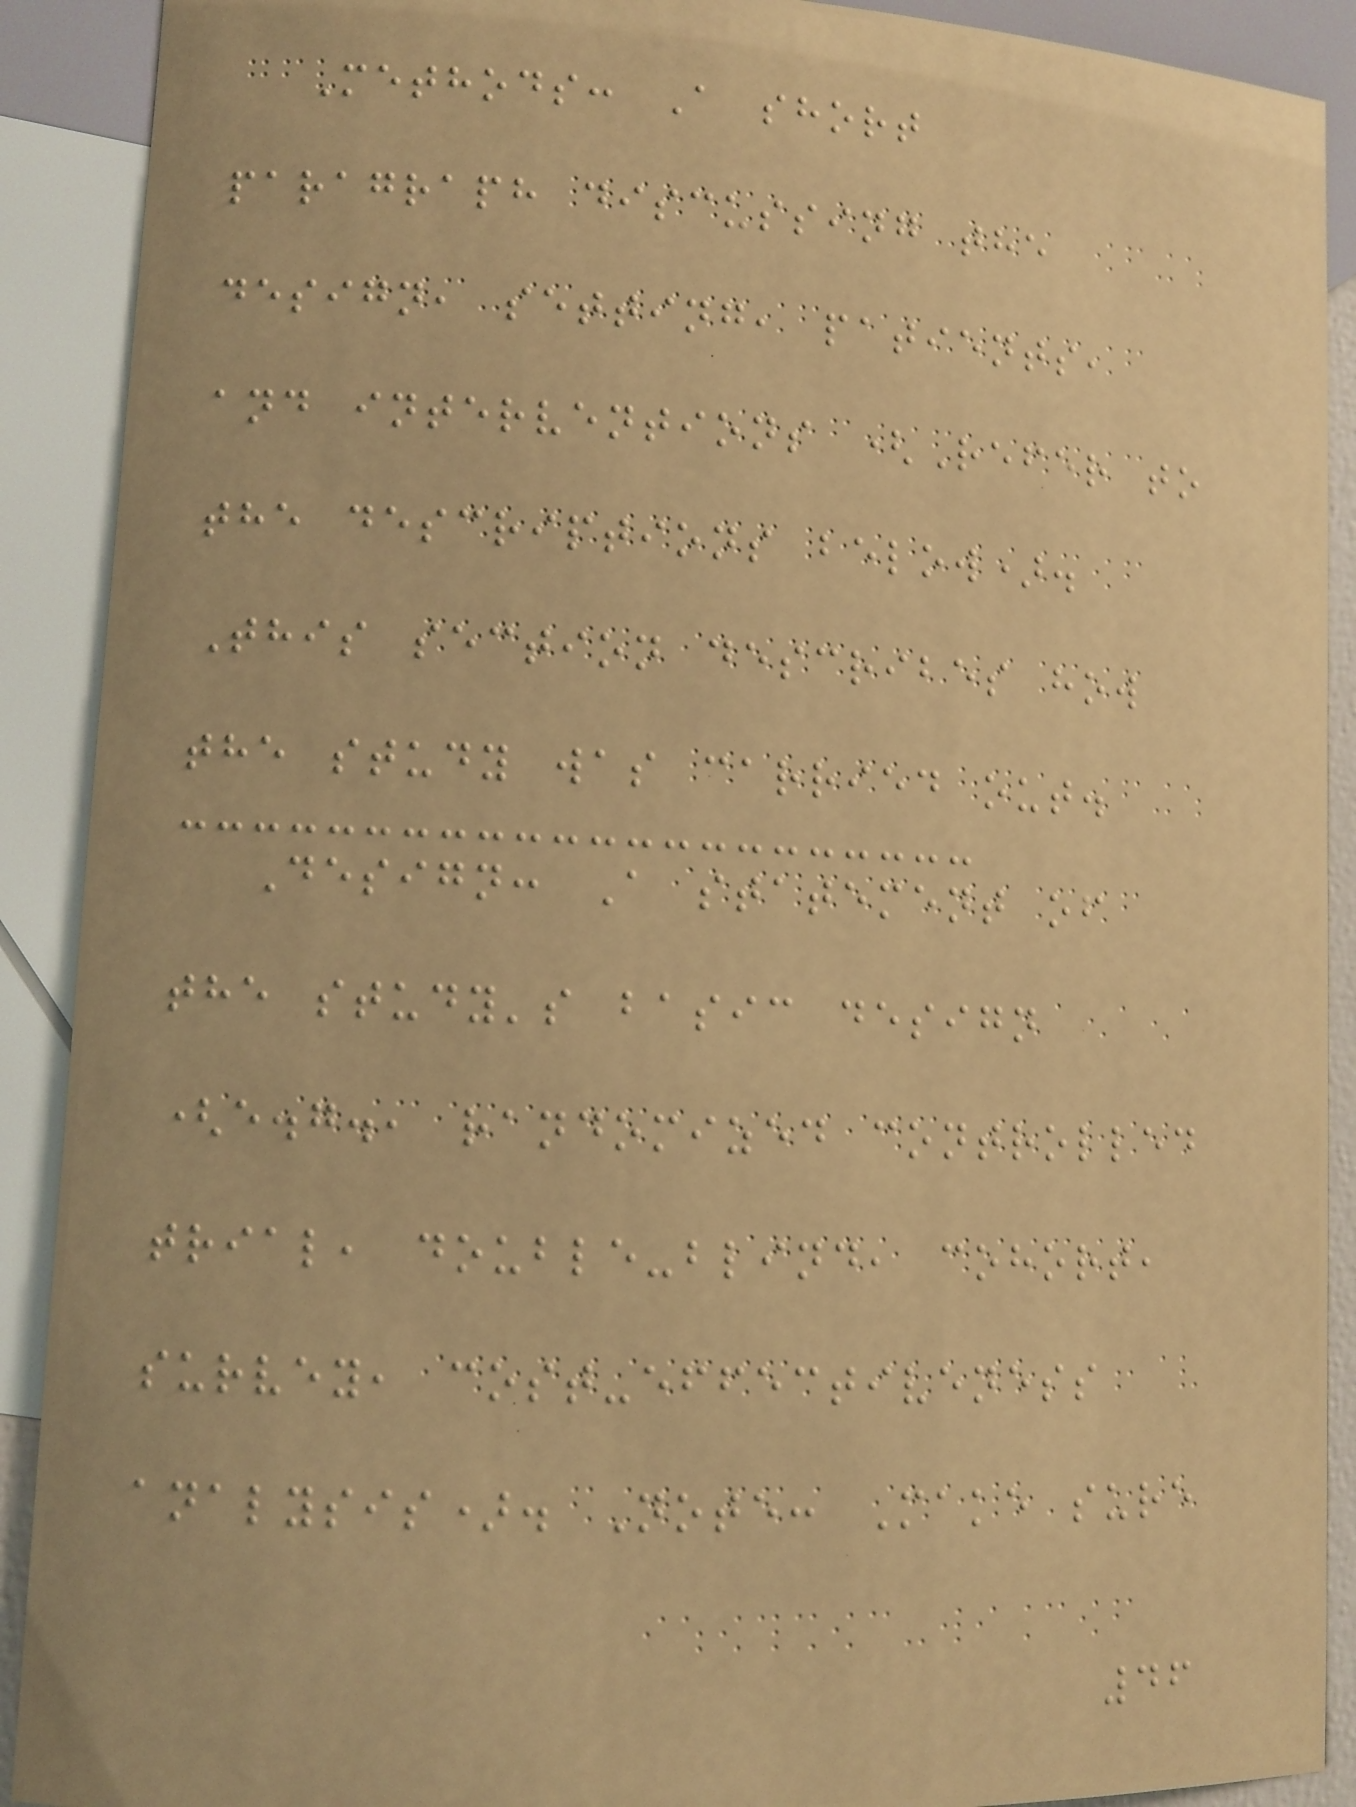Methods: A short
paragraph discussing the
design, setting, patients,
and interventions (Refer to
the descriptions below).
This section describes how
the study was carried out.
Design: A statement of
the study's basic design
(e.g., randomized controlled
trial, double-blind, cohort,
survey, cost-effectiveness
analysis). Note: Make sure
46
